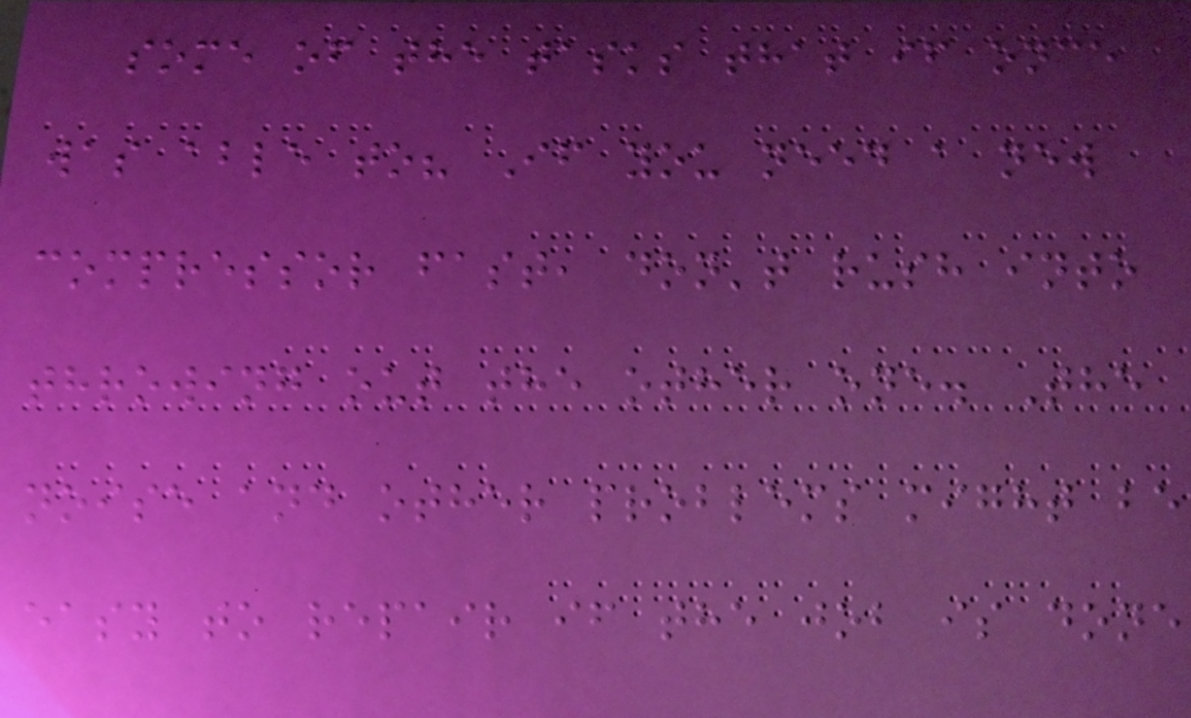some of the tasks that if once
was able to? If you need a new
compressor fast, don't rush into
throwing out the other one. The
noise and other problems might be
easy to repair if the job is done
